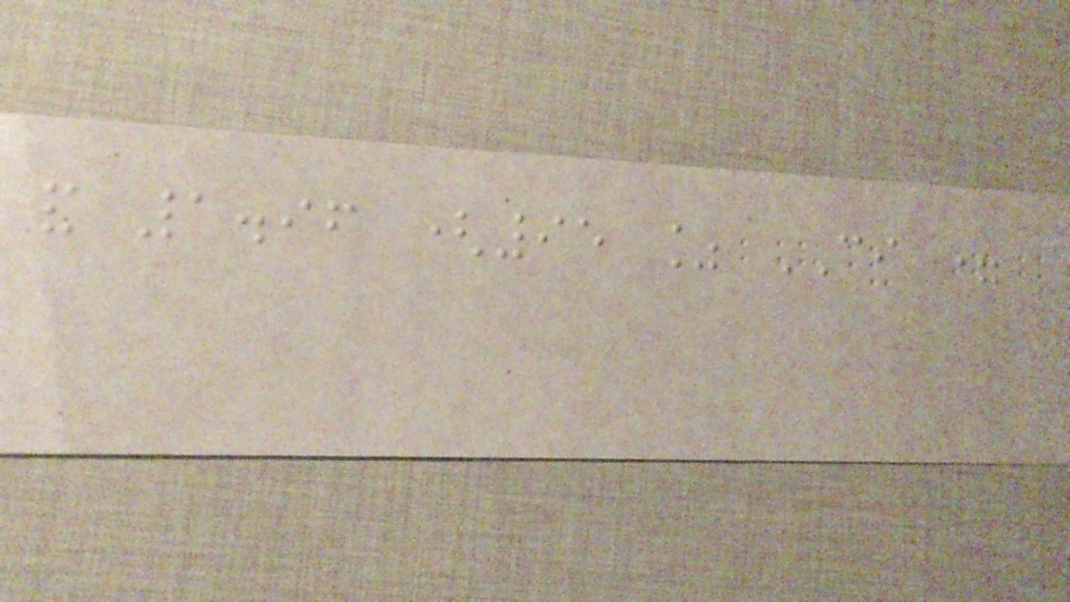and 1.96 (95 % CI =
